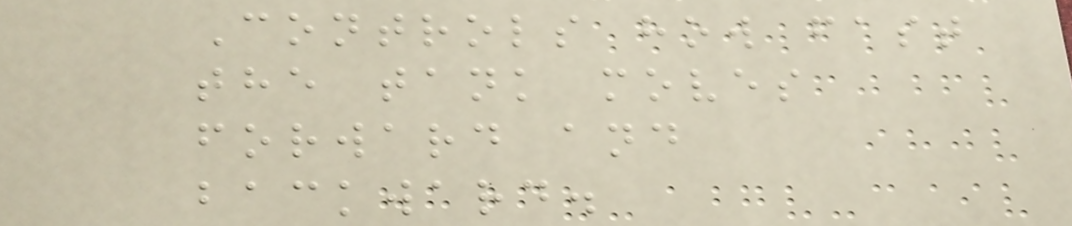Controls how fast
the tank moves
forward and
backward.
